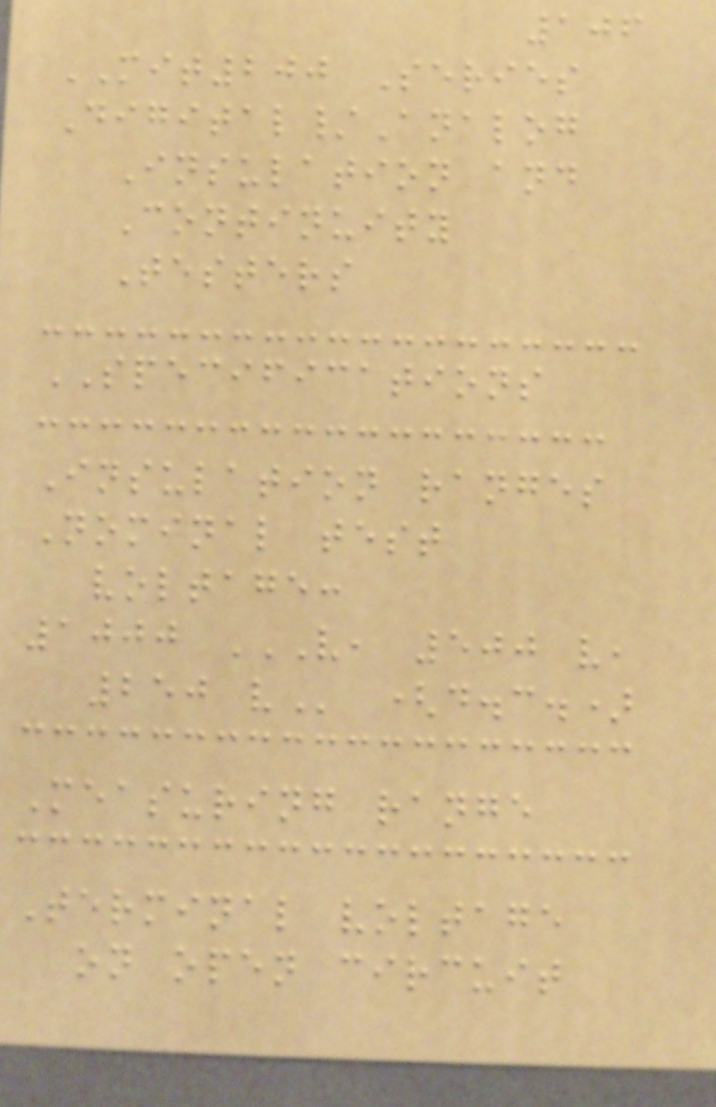106
MIT200 Series
Digital/Analog
Insulation and
Continuity
Testers
SPECIFICATIONS
Insulation ranges
Nominal test
voltage:
1000 V, 500 V,
250 V (d.c.)
Measuring range
Terminal voltage
on open circuit
